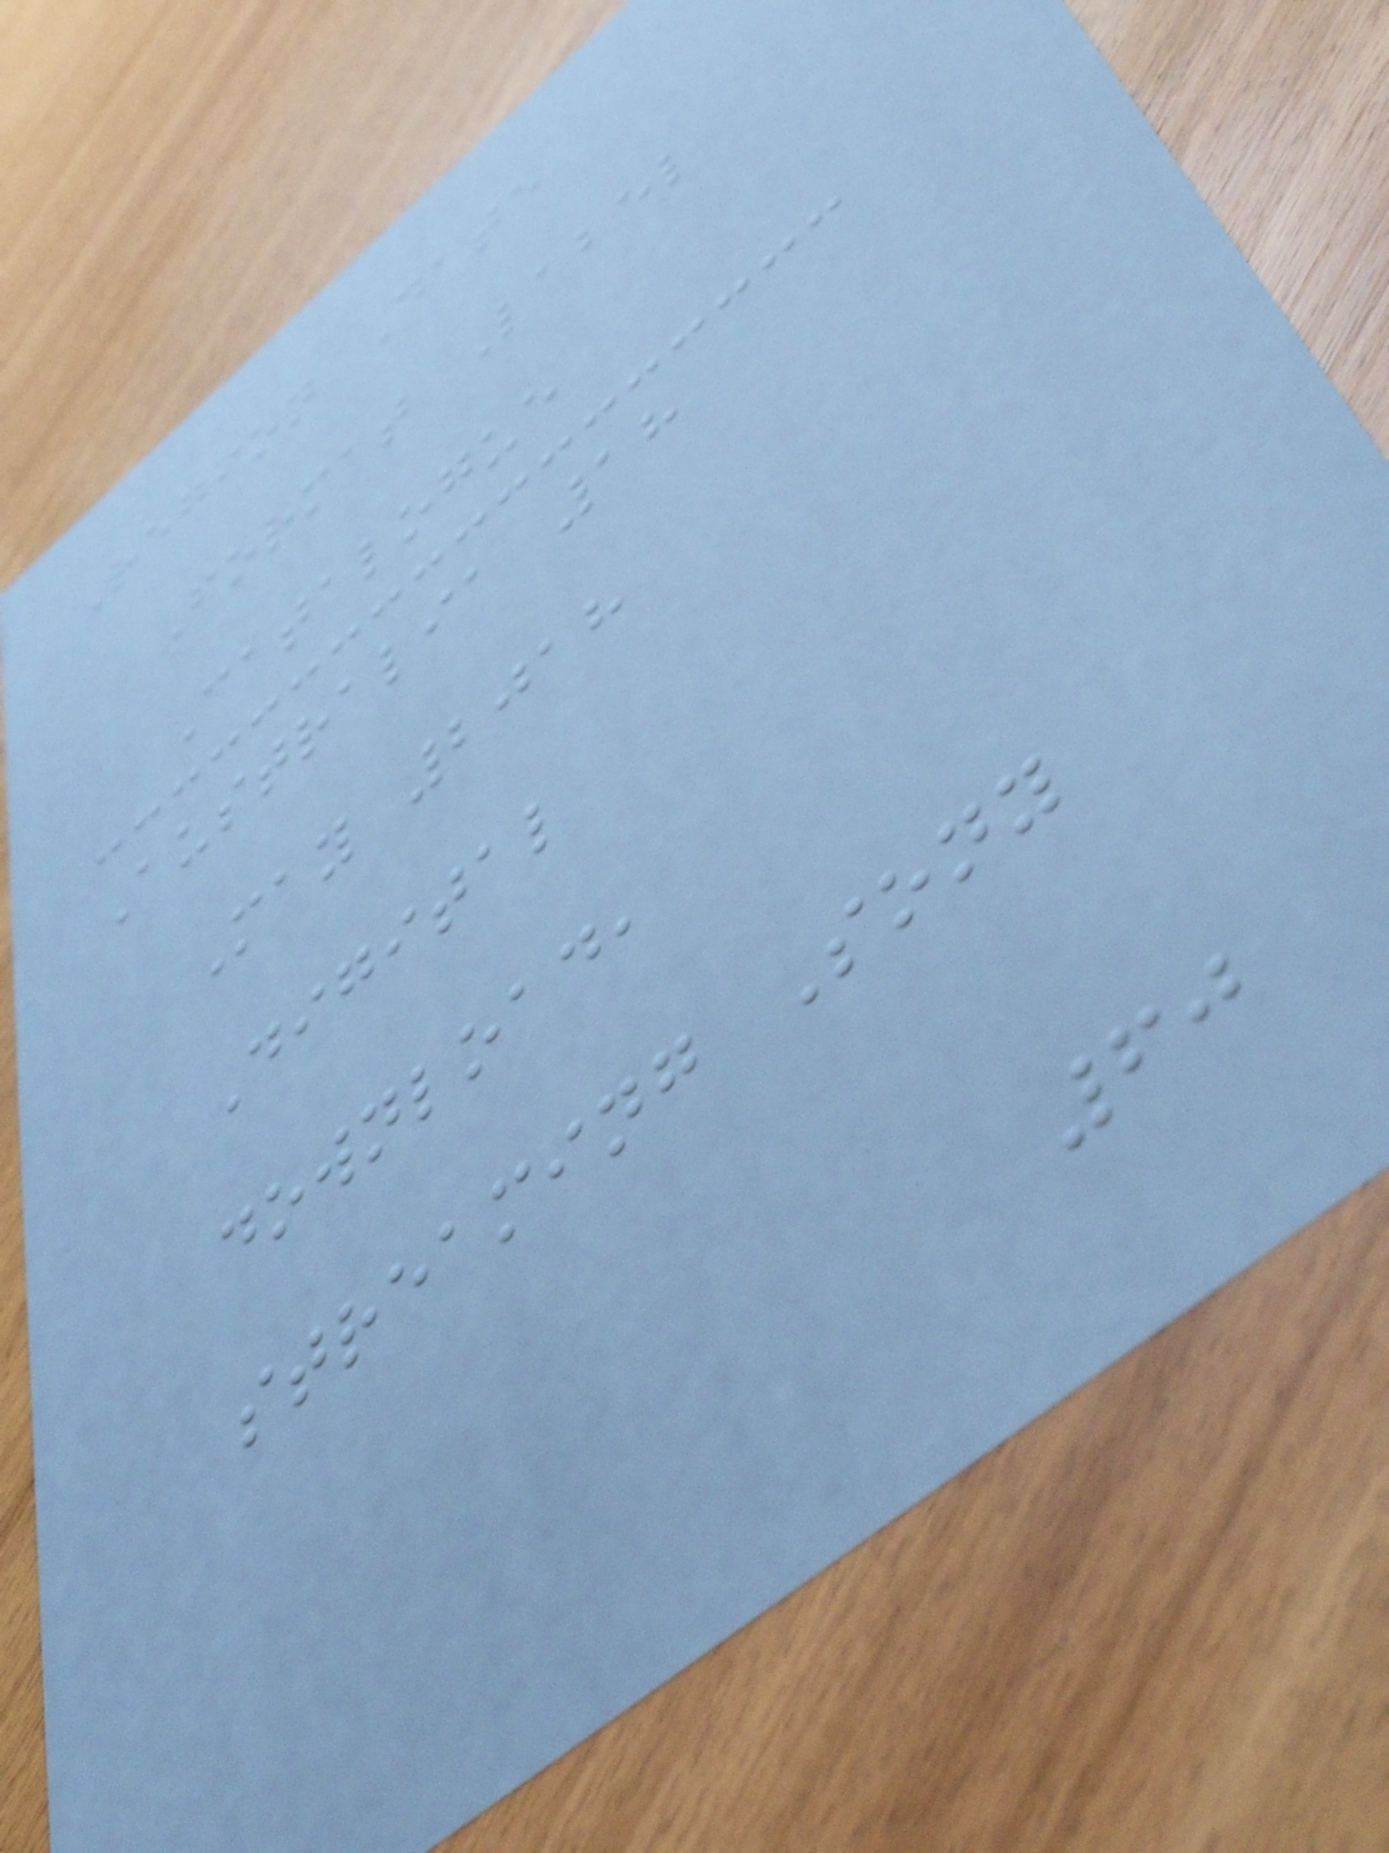Region Date
Format Label
Catalogue
Australia 18
May 2018
Digital
download,
streaming Sony
60
